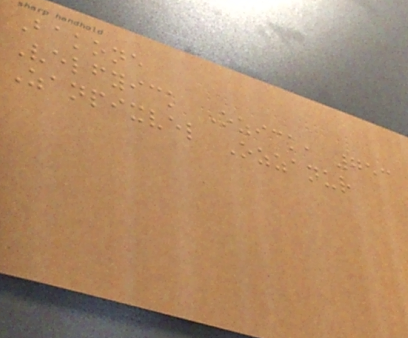Bakone
Velfyick Ozick, 753
Zanpixvel Ozzanur
